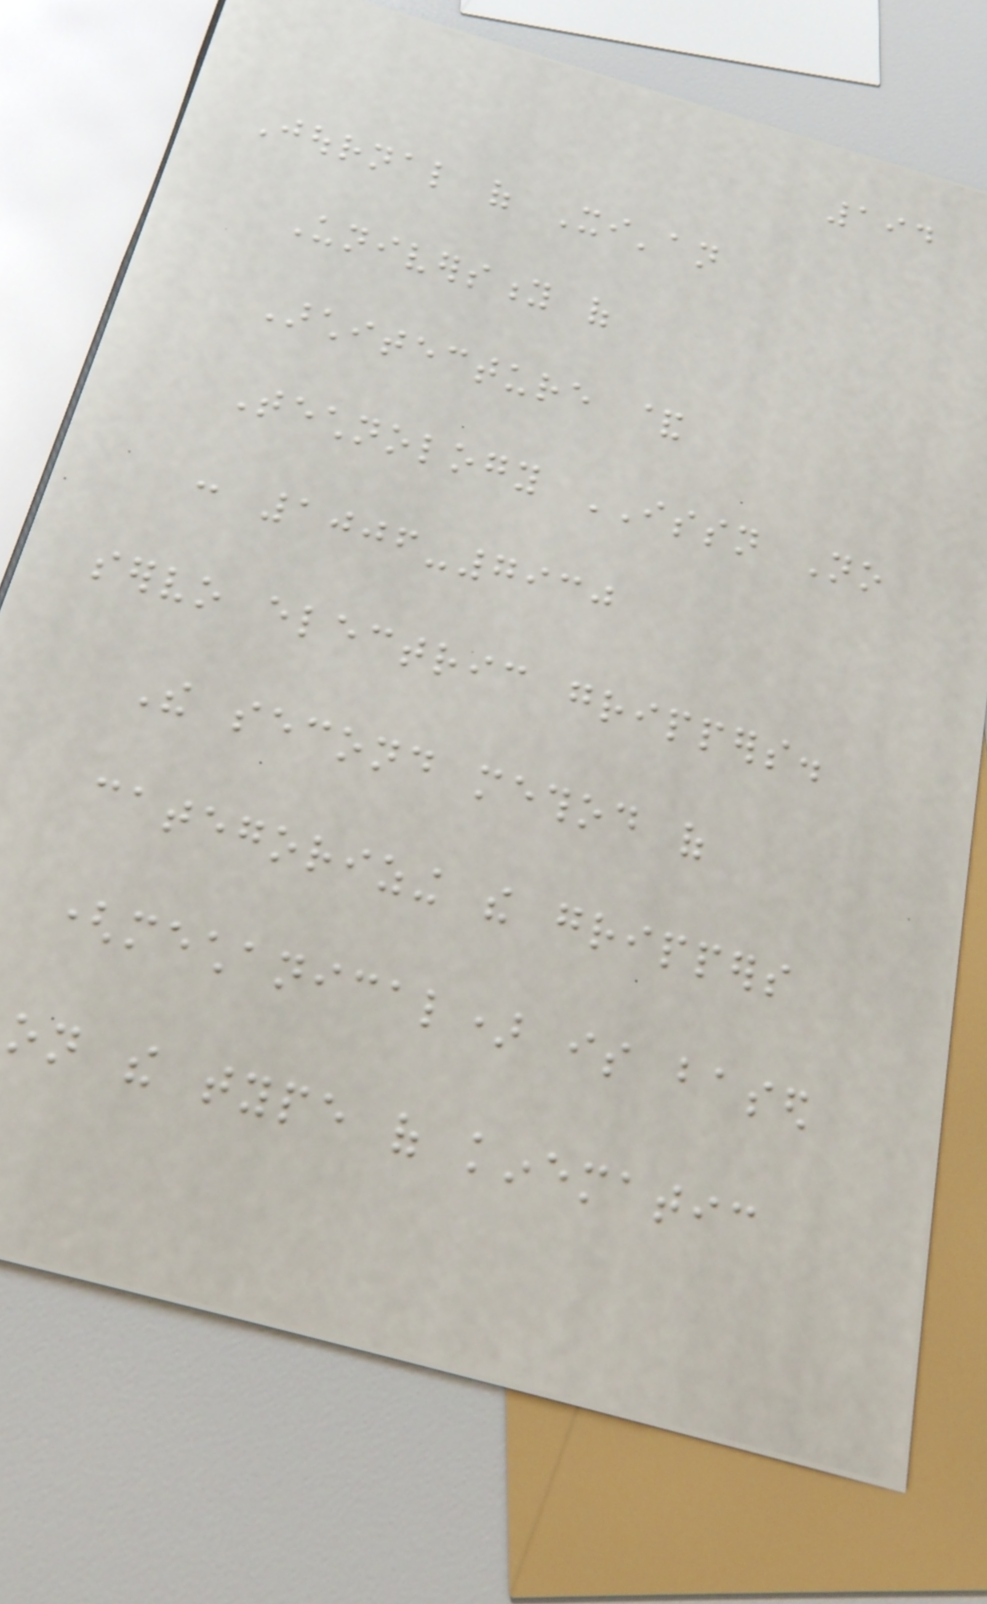194
Journal of Xi'an
University of
Architecture &
Technology ISSN No
: 1006-7930
servo electric grippers.
The second method of
categorizing the grippers
(mechanical) is based
on the type of kinematic
